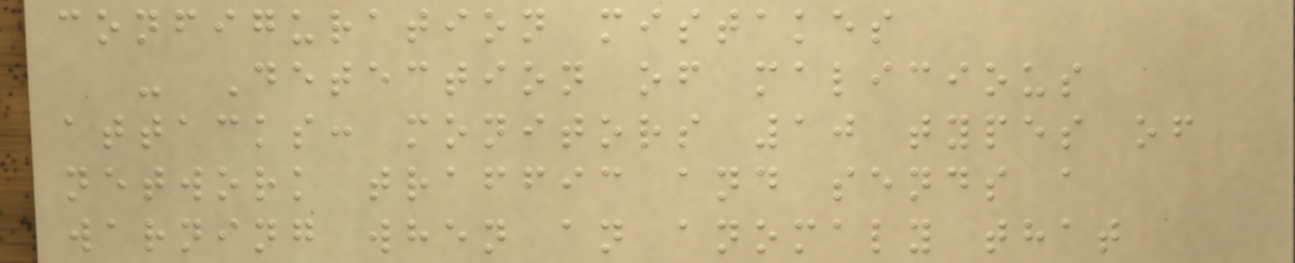configuration mistakes
- Detection of malicious
attacks: monitors 10 types of
network traffic and sends a
warning when an anomaly that
